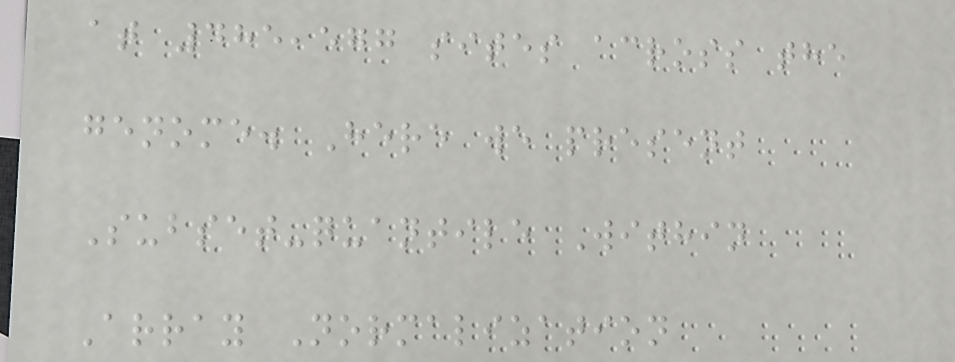at 485,577 sites across the
genome. Here we present
Subset-quantile Within
Array Normalization
